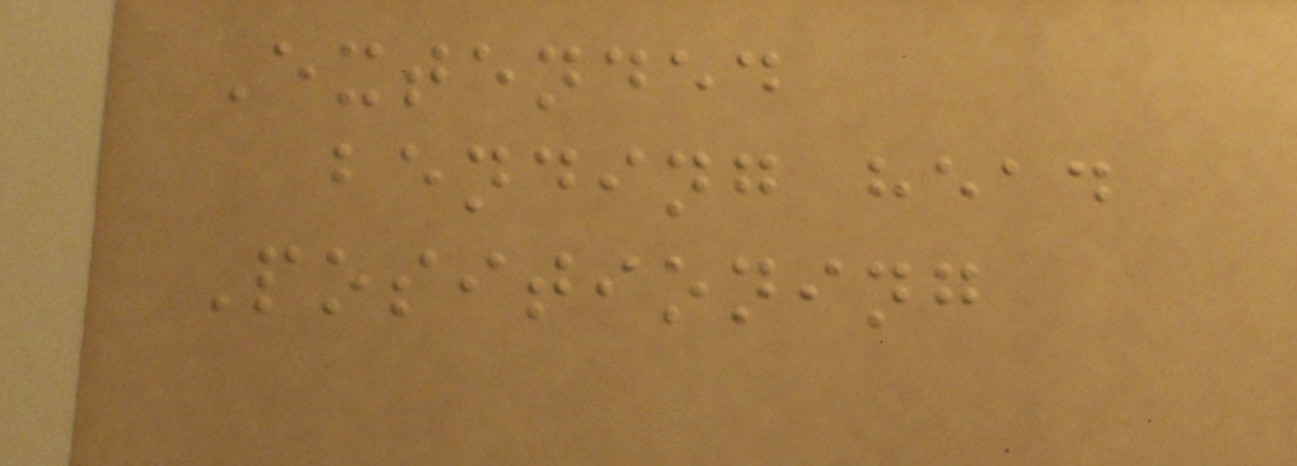Extended
bending head
Positioning
